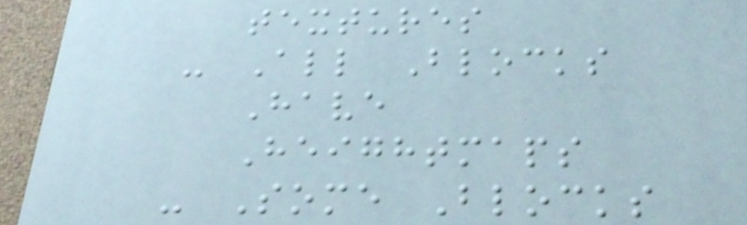textures
- All Blocks
Have
Heightmaps
- Some Blocks
